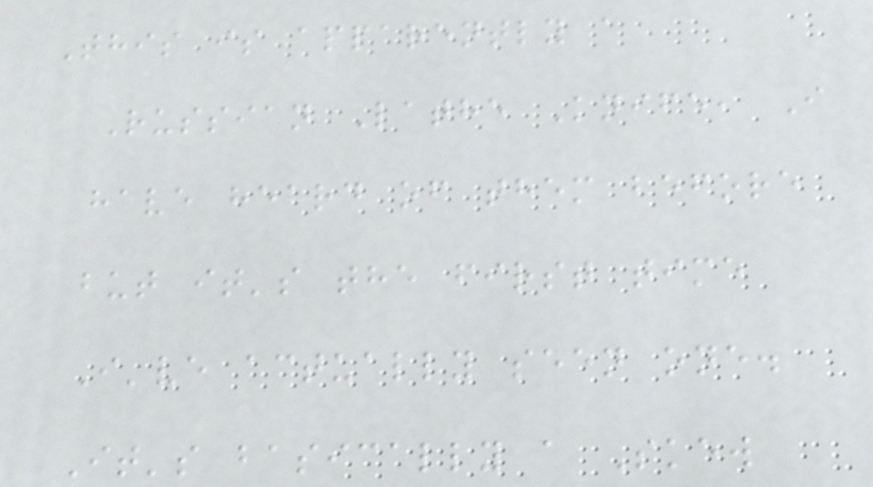This is apparently a
Russian Lathe Knife, I
have heard of them before
but it's the first time
I've actually seen one.
It's basically a Skew
